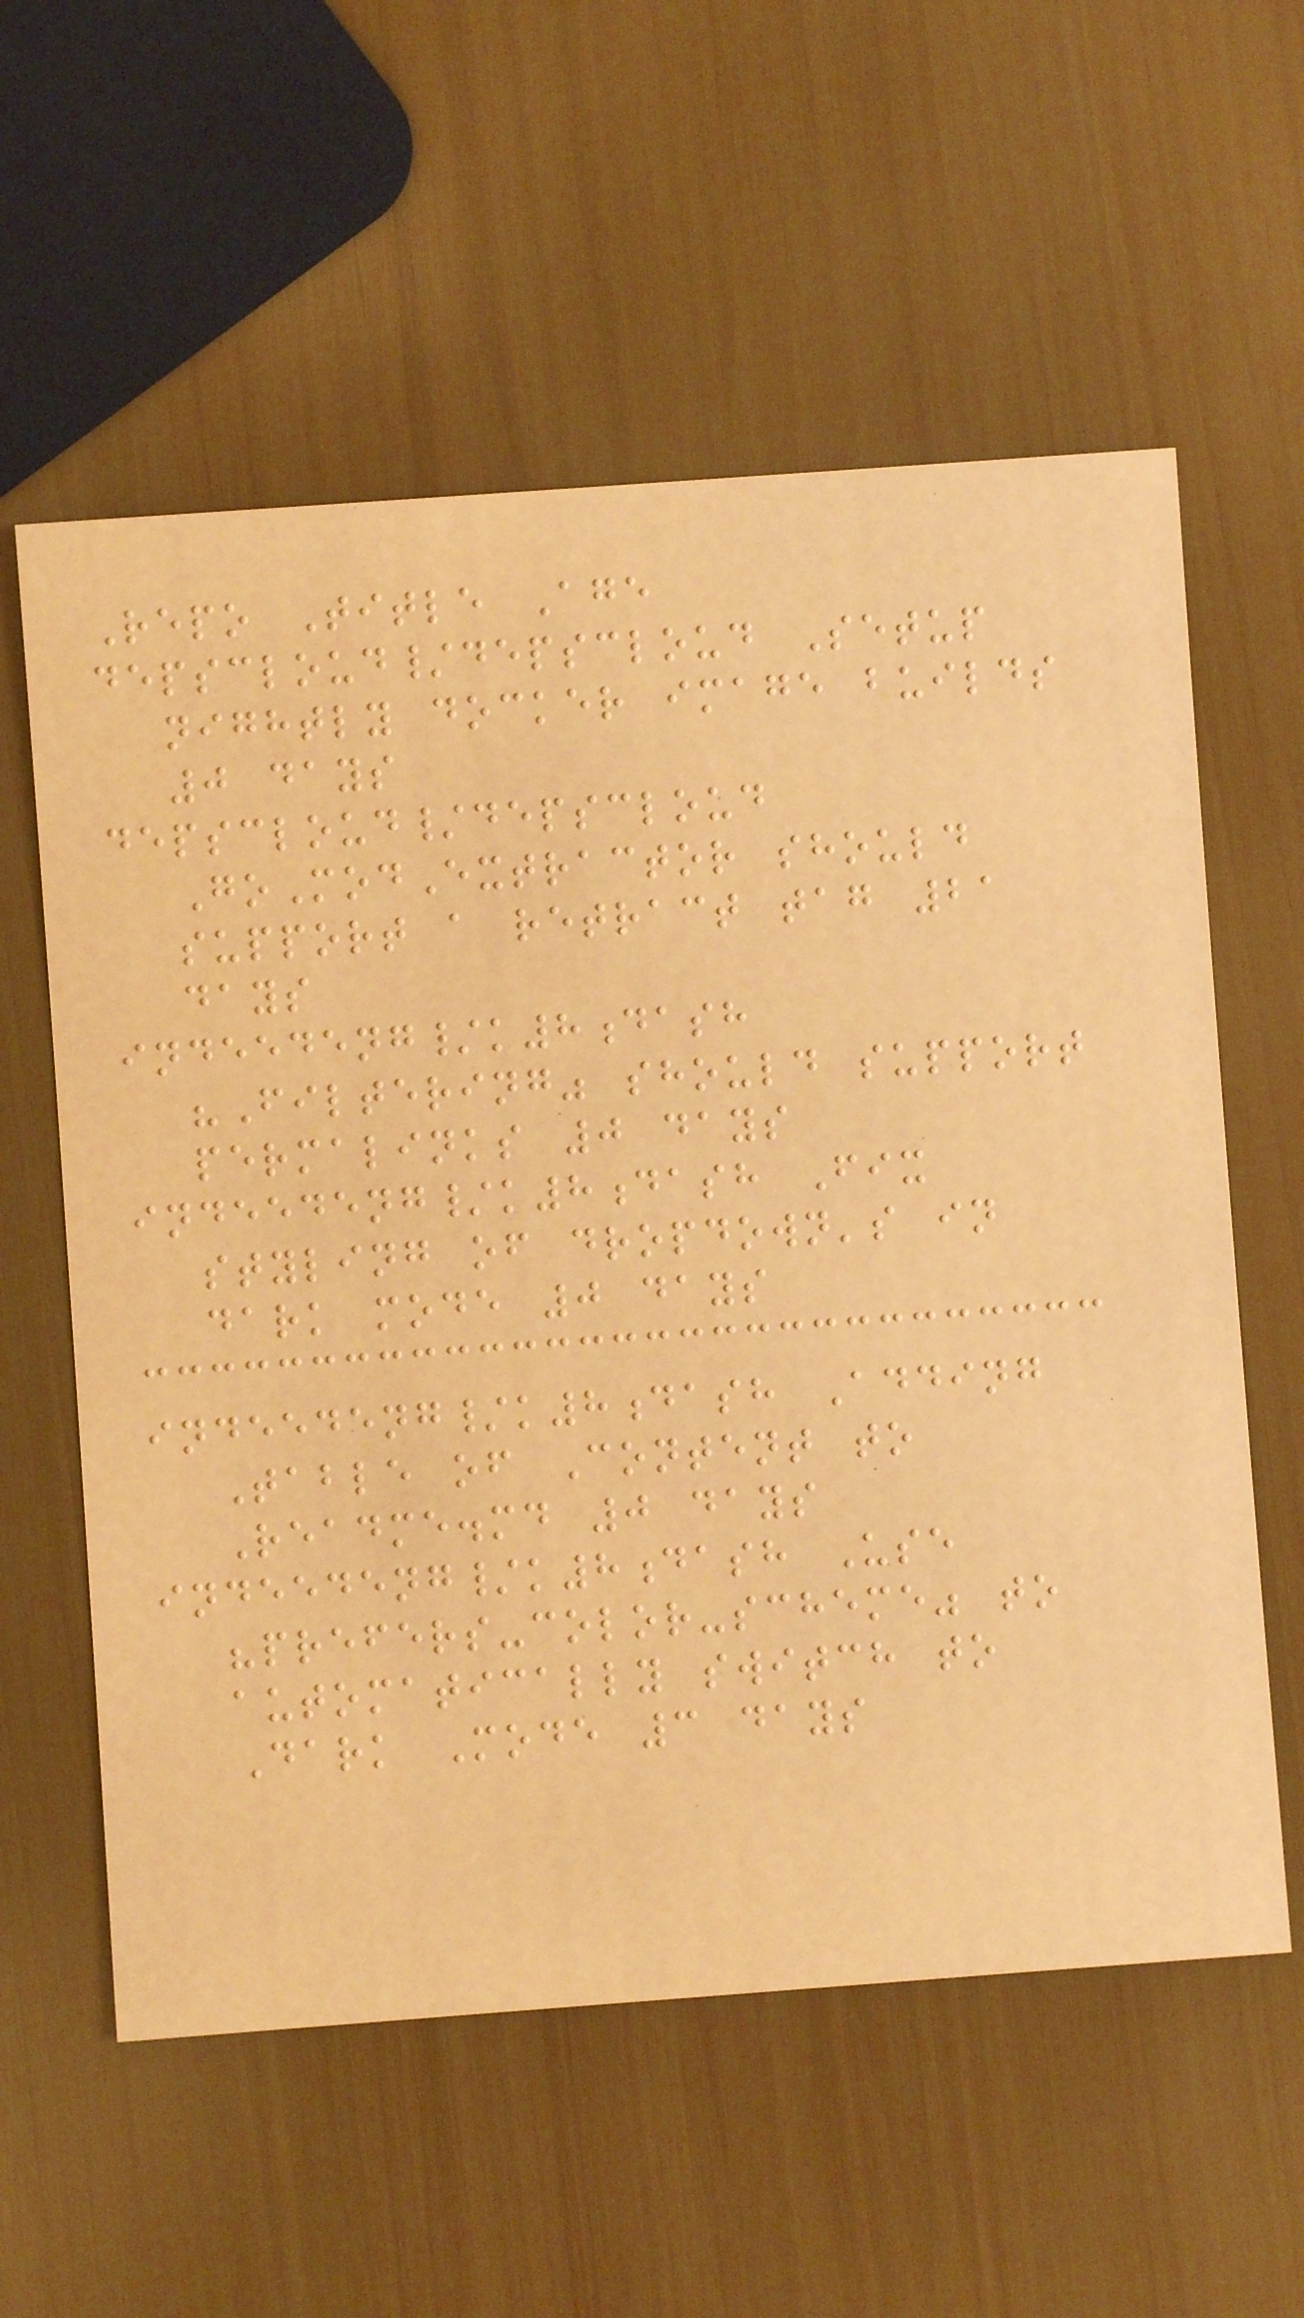Repo Title Age
depscloud/depscloud Setup
nightly docker image builds
0 days
depscloud/depscloud
GoModExtractor should
support a retract tag 21
days
indeedeng/k8dash
"Filtering" should support
permalinks 0 days
indeedeng/k8dash Fix
styling of dropdown's in
dark mode 0 days
indeedeng/k8dash Adding
Table of Content to
Readme.md 0 days
indeedeng/k8dash Use
"prefers-color-scheme" to
automatically switch to
Dark Mode 3 days
